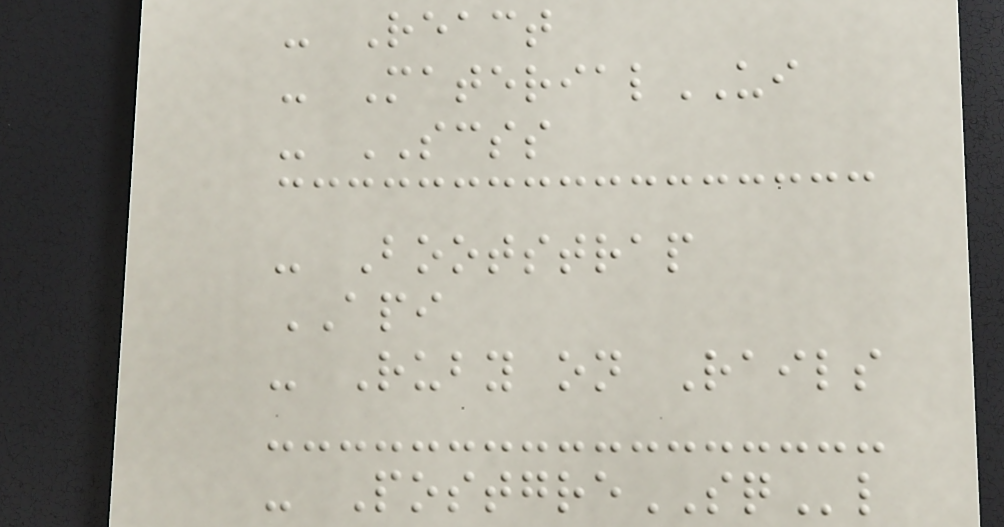- React
- MaterialUI
- SCSS
- Bootstrap
API
- Ruby on Rails
- PostgreSQl
